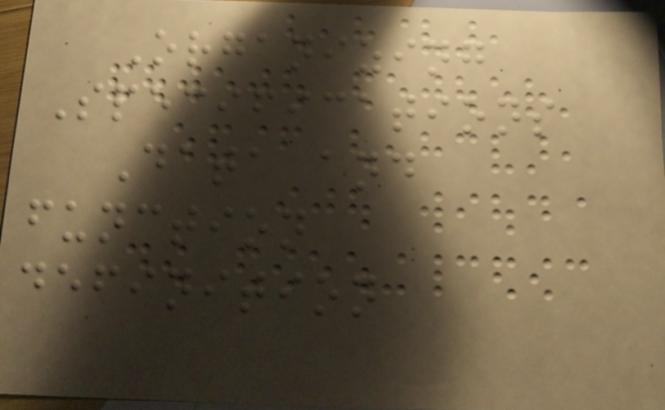Organizing
Specifications
Data and
function
definition
